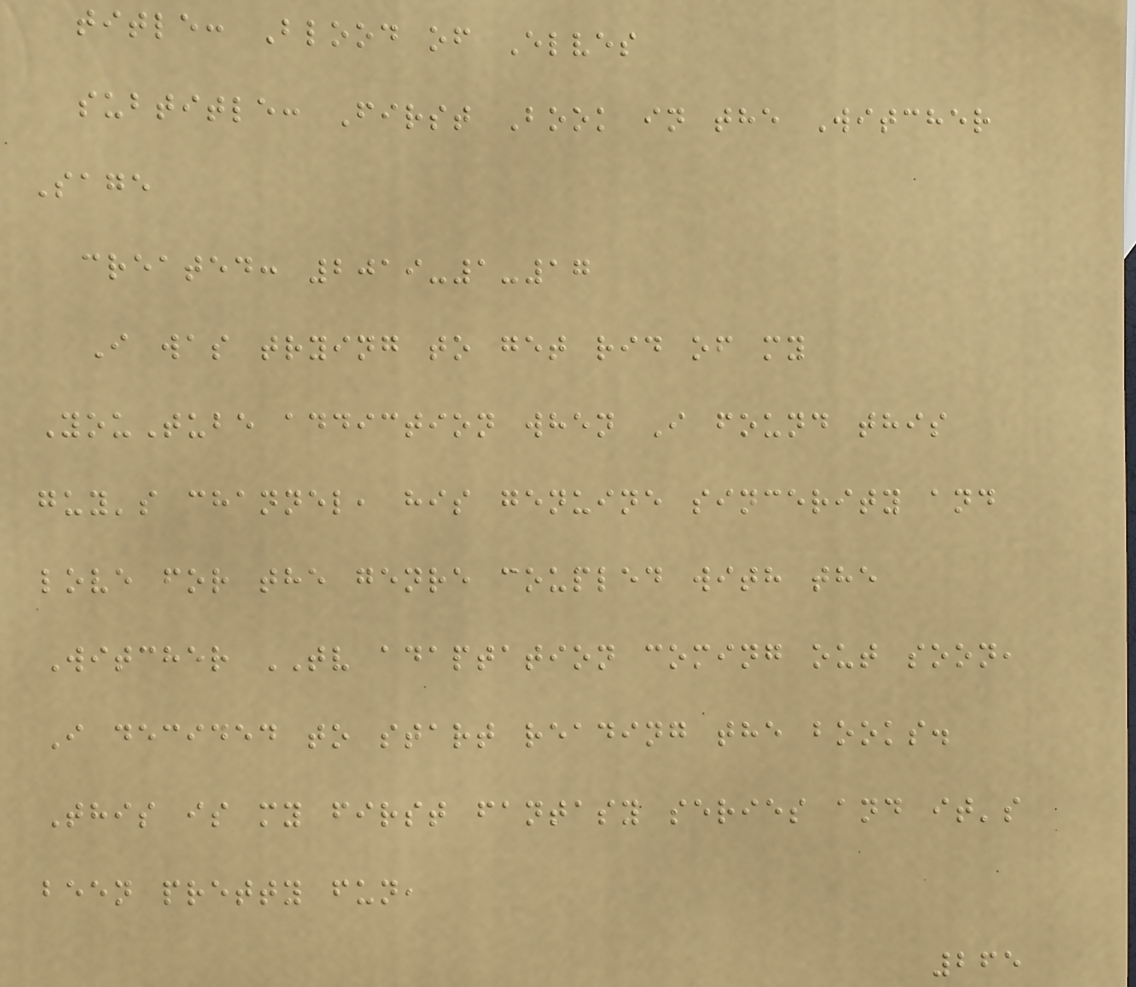title: Blood of Elves
subtitle: First Book in the Witcher
Sage
created: 2019-1-17
I was trying to get rid of my
YouTube addiction when I found this
guy's channel, his genuine sincerity and
love for the genre coupled with the
Witcher TV adaptation coming out soon,
I decided to start reading the books.
This is my first fantasy series and it's
been pretty fun,
265
